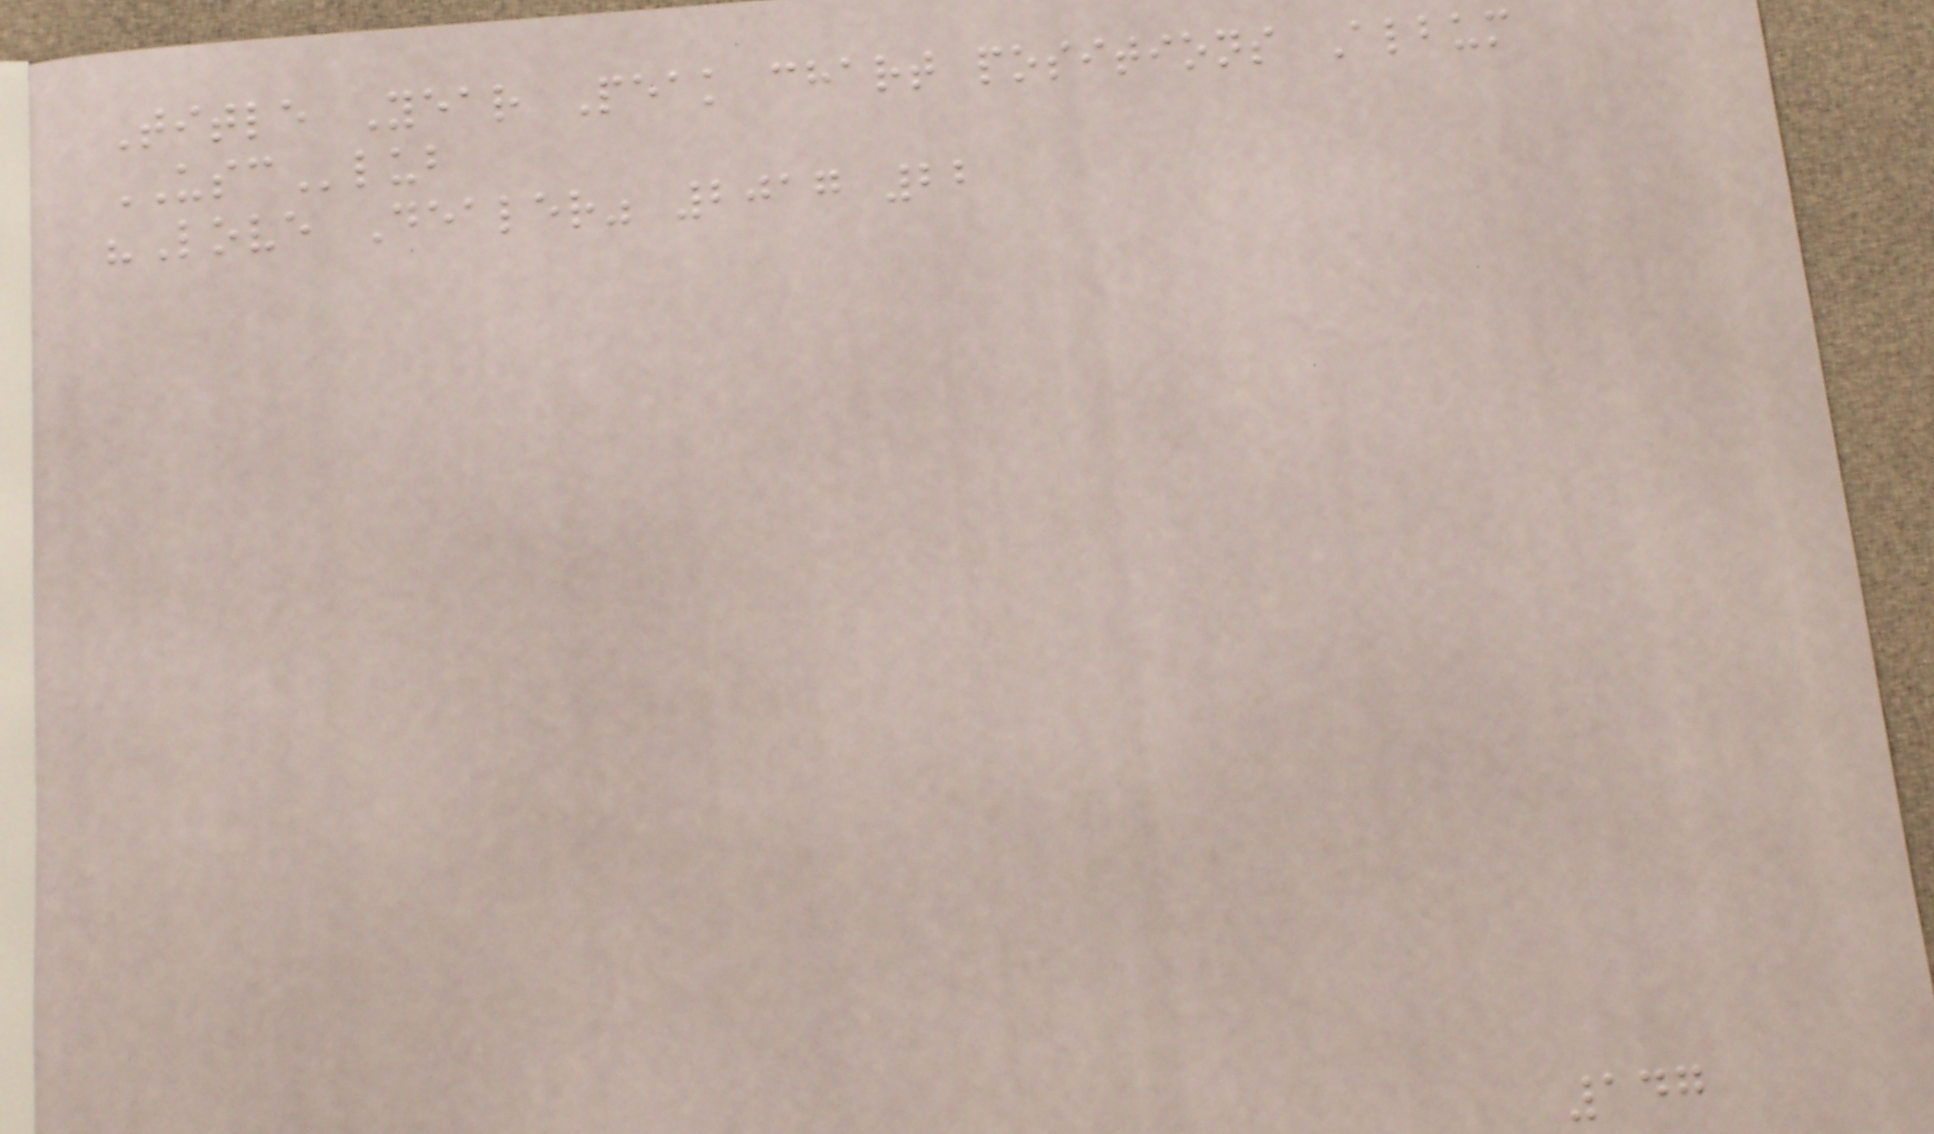Title Year Peak chart positions Album
USClub
"Love Dealer" 2017 22
147
